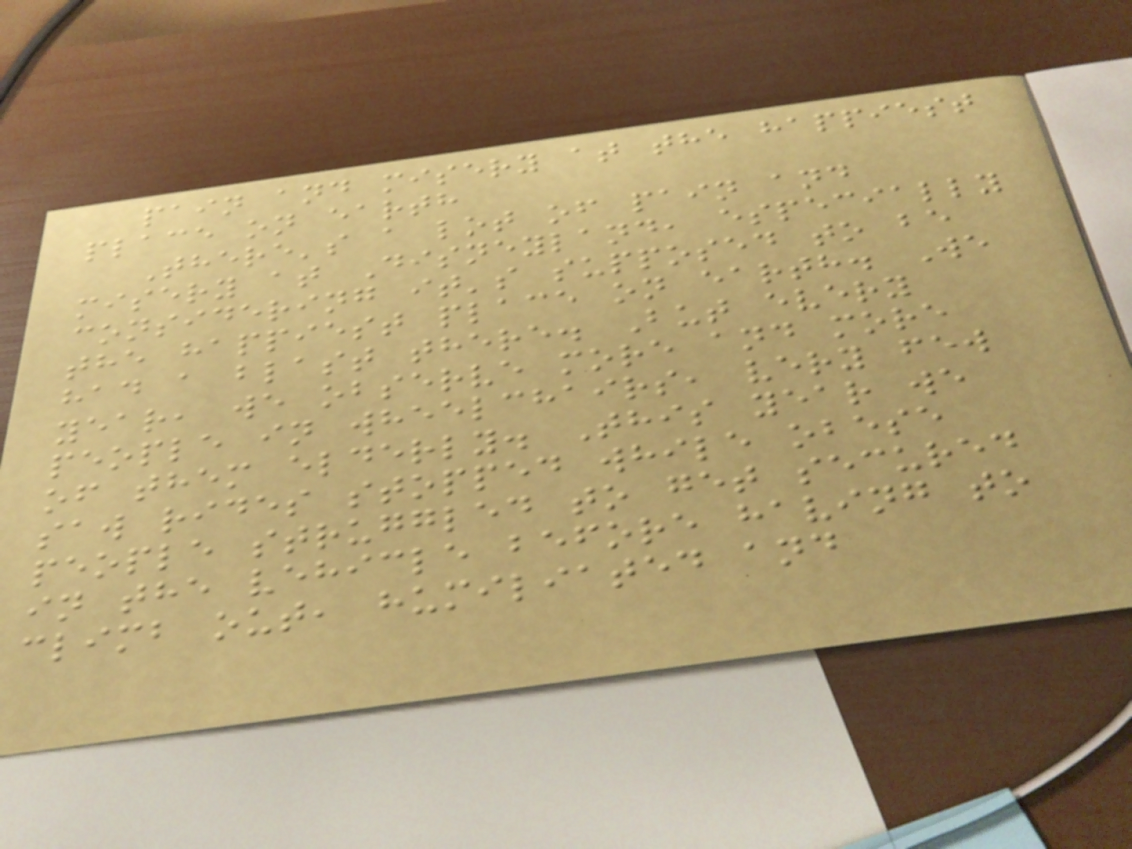pain and misery at the happiest
place on earth
There's a lot of pain and
misery at Disneyland, especially
considering it's supposed to be
the happiest place on earth. We
had a blast there. But every
year, we observe more and more
people in wheelchairs, very few
of them elderly. This year we
saw rides stopped while obese
people struggled to get secured
in the vehicle before having to
climb out, humiliated and
